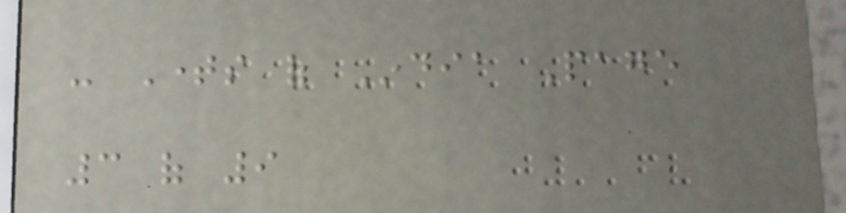- Times of India Page
3 of 9
